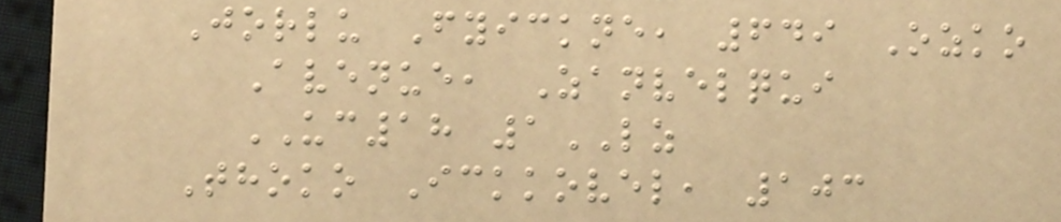Jorlu Fyickne, 649 Ozko
Avenue, Zanvelqui
UC18 1LZ
Thoko Ickkovel, 103
